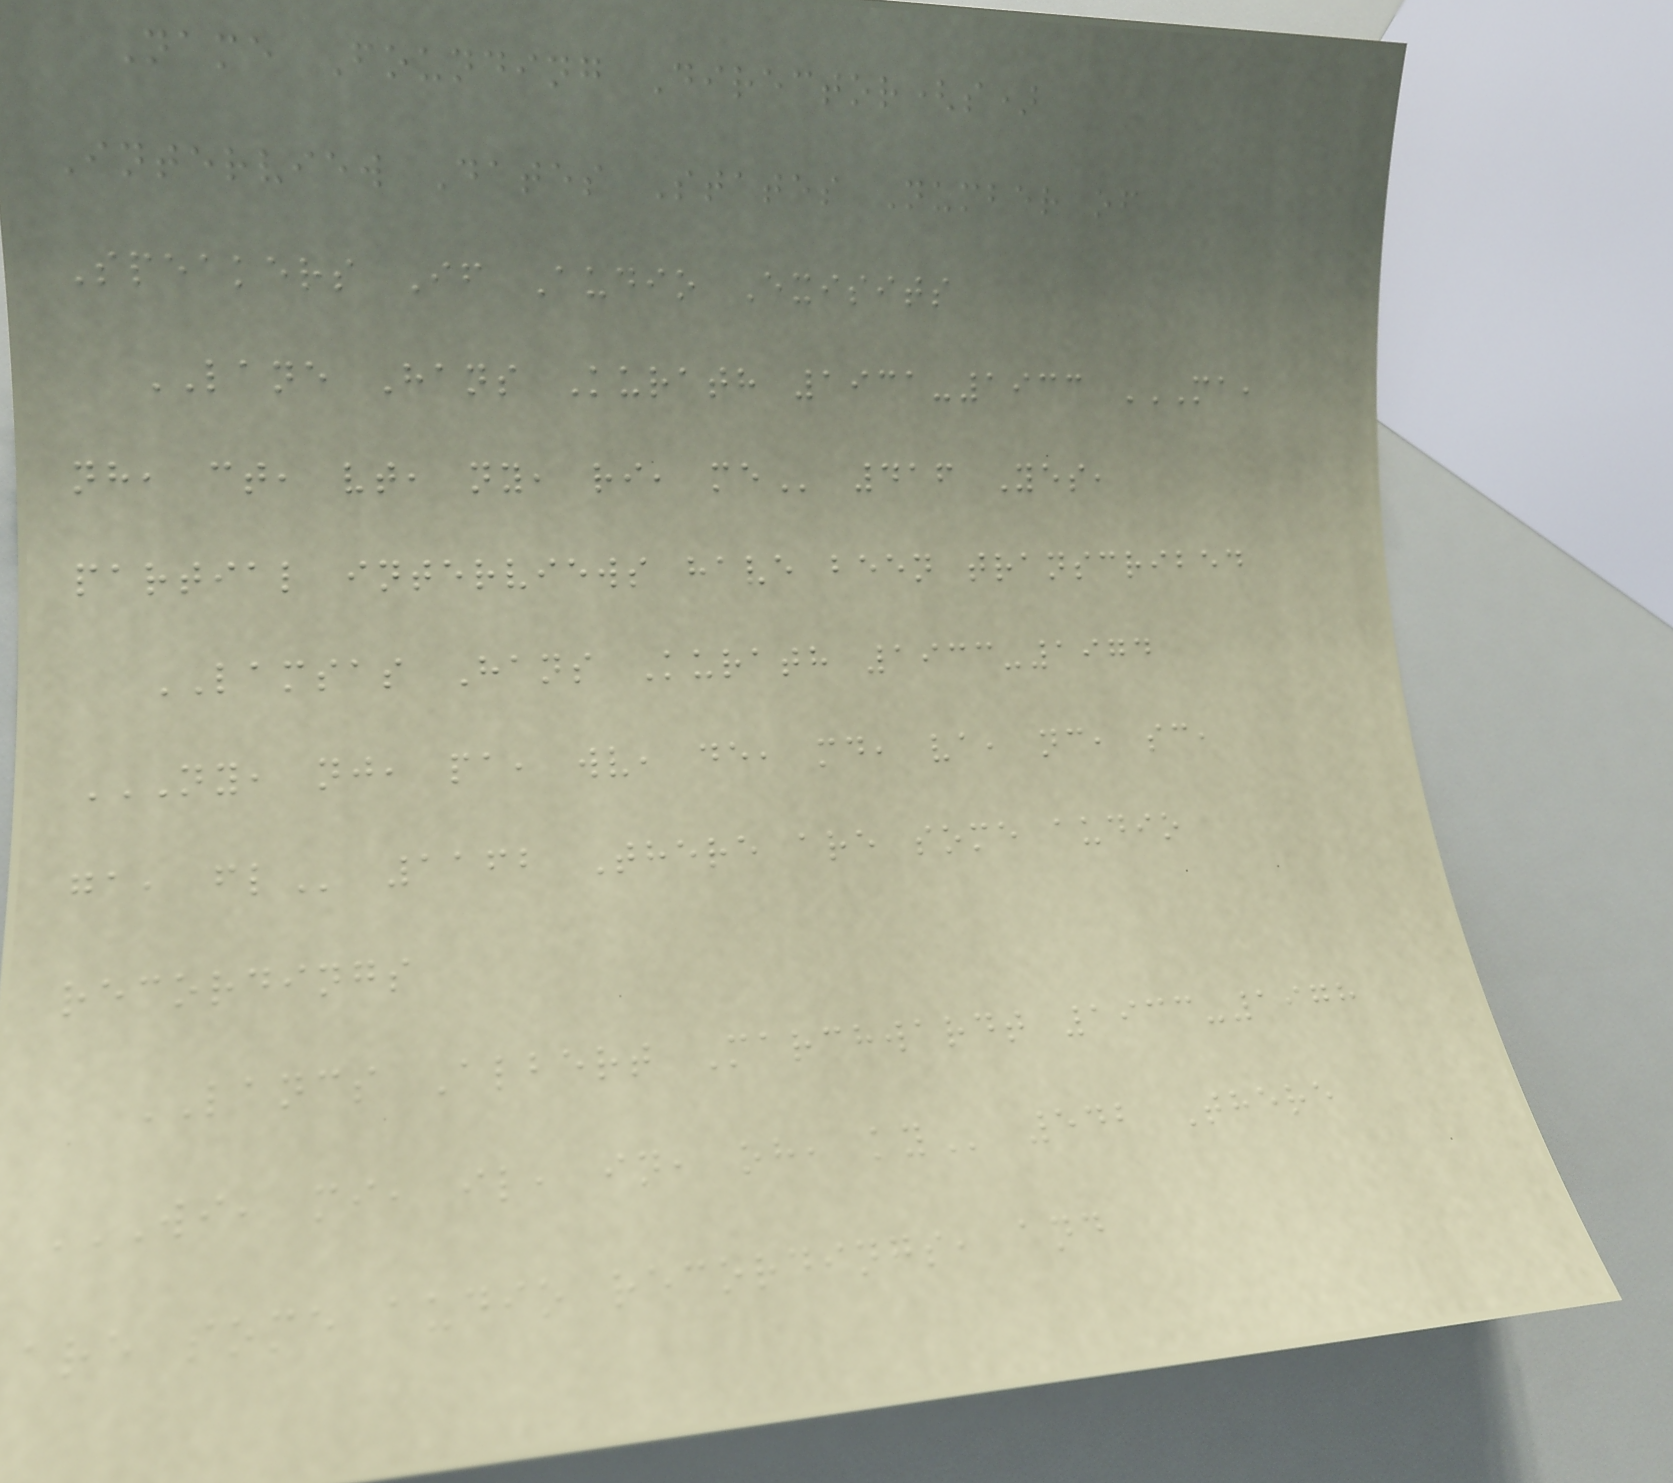Name Founding Director(s)
Interview Dates States Number of
Speakers If Audio Exisits
LANE Hans Kurath 1931-1933 MA,
NH, CT, VT, NY, RI, ME 416 Yes,
partial interviews have been transcribed
LAMSAS Hans Kurath 1933-1974
NY, NJ, PA, WV, DE, MD, VA, NC, SC,
GA, FL 1162 There are some audio
recordings
LANCS Albert Marchwardt 1933-1978
WI, MI, IL, IN, OH, KY 542 There
are some audio recordings, and
